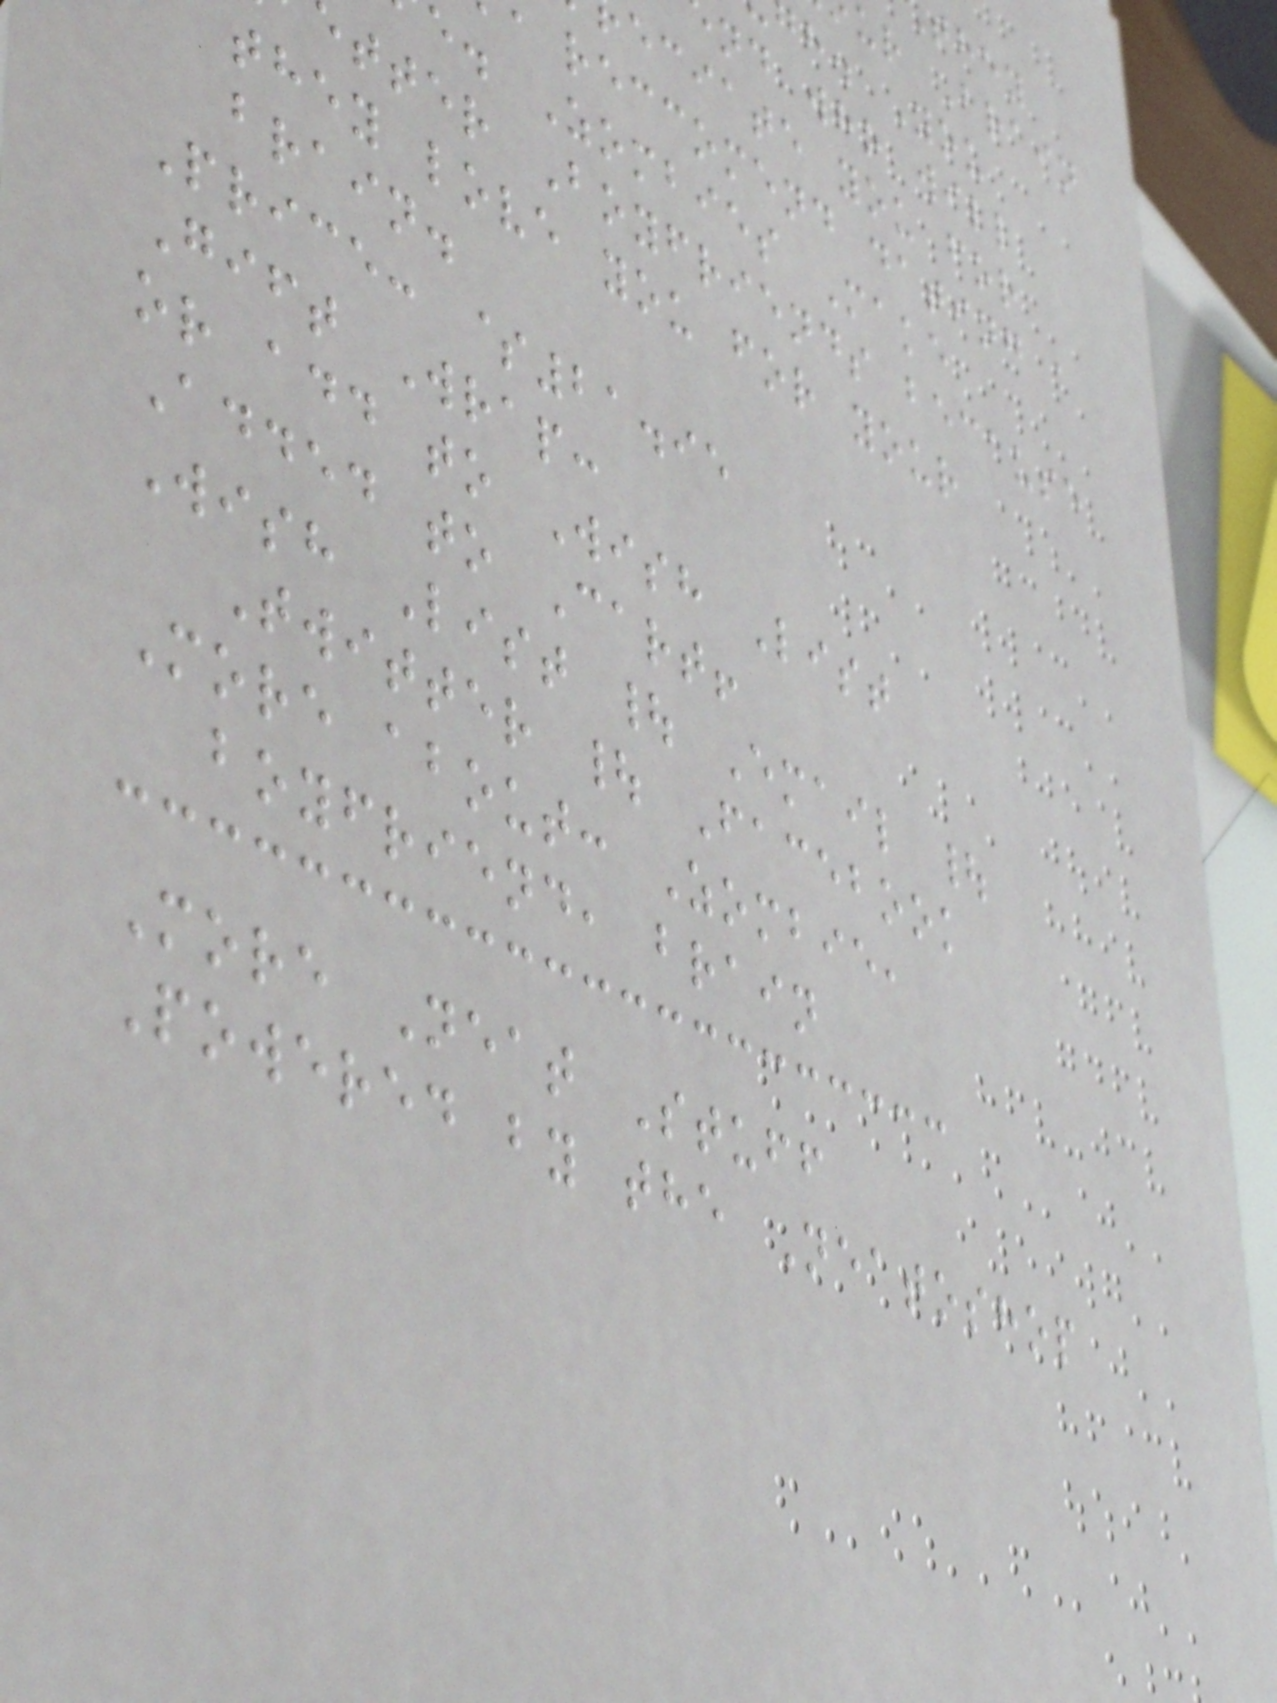ur Brain
h. You
nd who will
eciate you for
reccomend dating a
e. Zombies Make
tter Boyfriends because
they love you for your
brain.
Price: $21.95
Gift Wrap:
or add to Wish List
Added to Cart!
Wish List | Email |
Twitter | Facebook
More about: Zombie,
boyfriend, brain
More Neat Stuff
Powered by the Neatoshop
